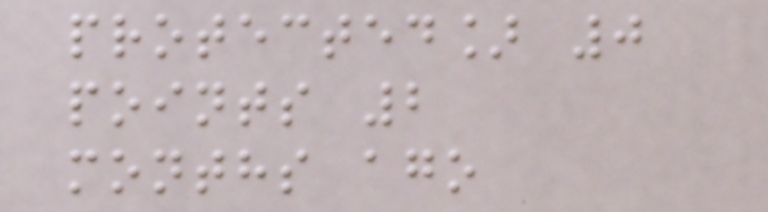protected] 0
points 2
months ago
